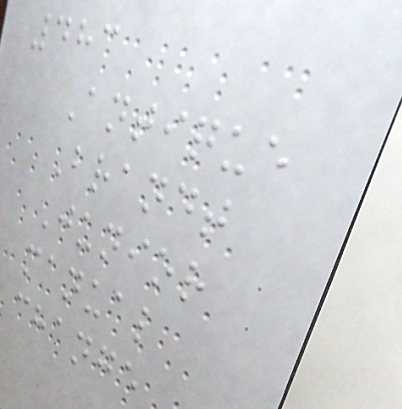483
Antique
Brandt
Junior
manual
change
